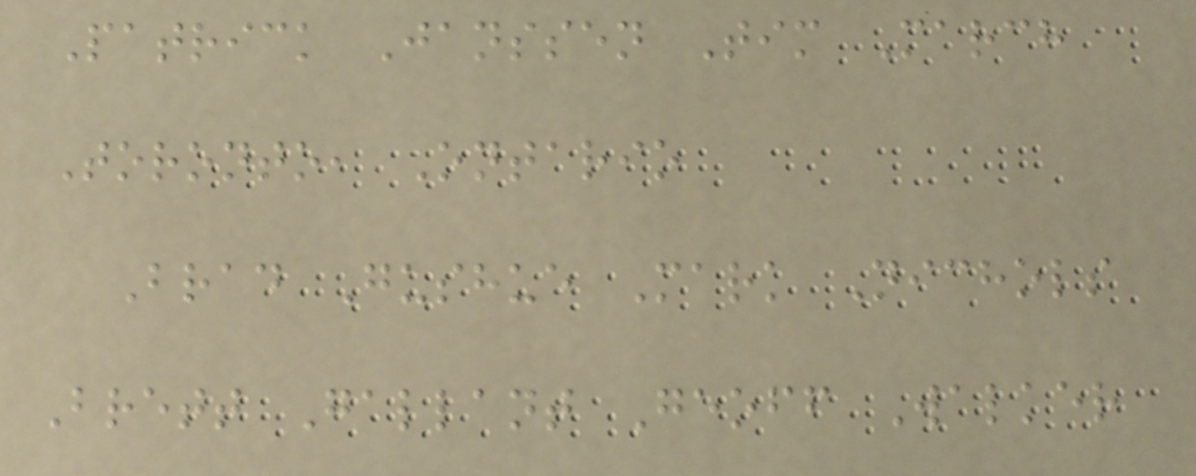Patrick Janssen Tim March
Toronto, Ontario
Brad Gushue Mark Nichols
Brett Gallant Geoff Walker
